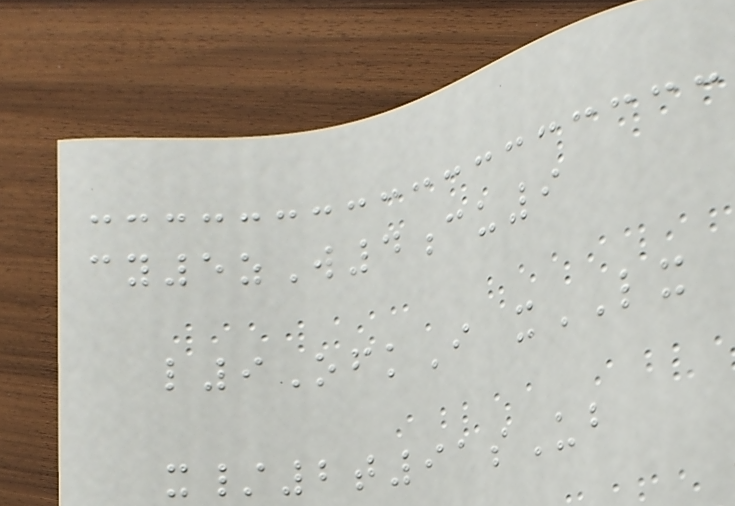cy5zW4cu9
l9OfkI xLX
x/2t91sUb
